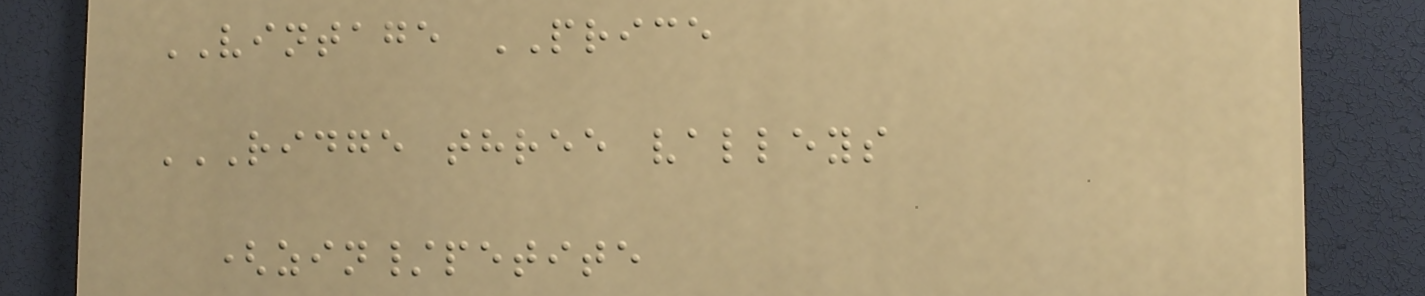VINTAGE PRICE
RIDGE THREE VALLEYS
(ZIN/PETITE
